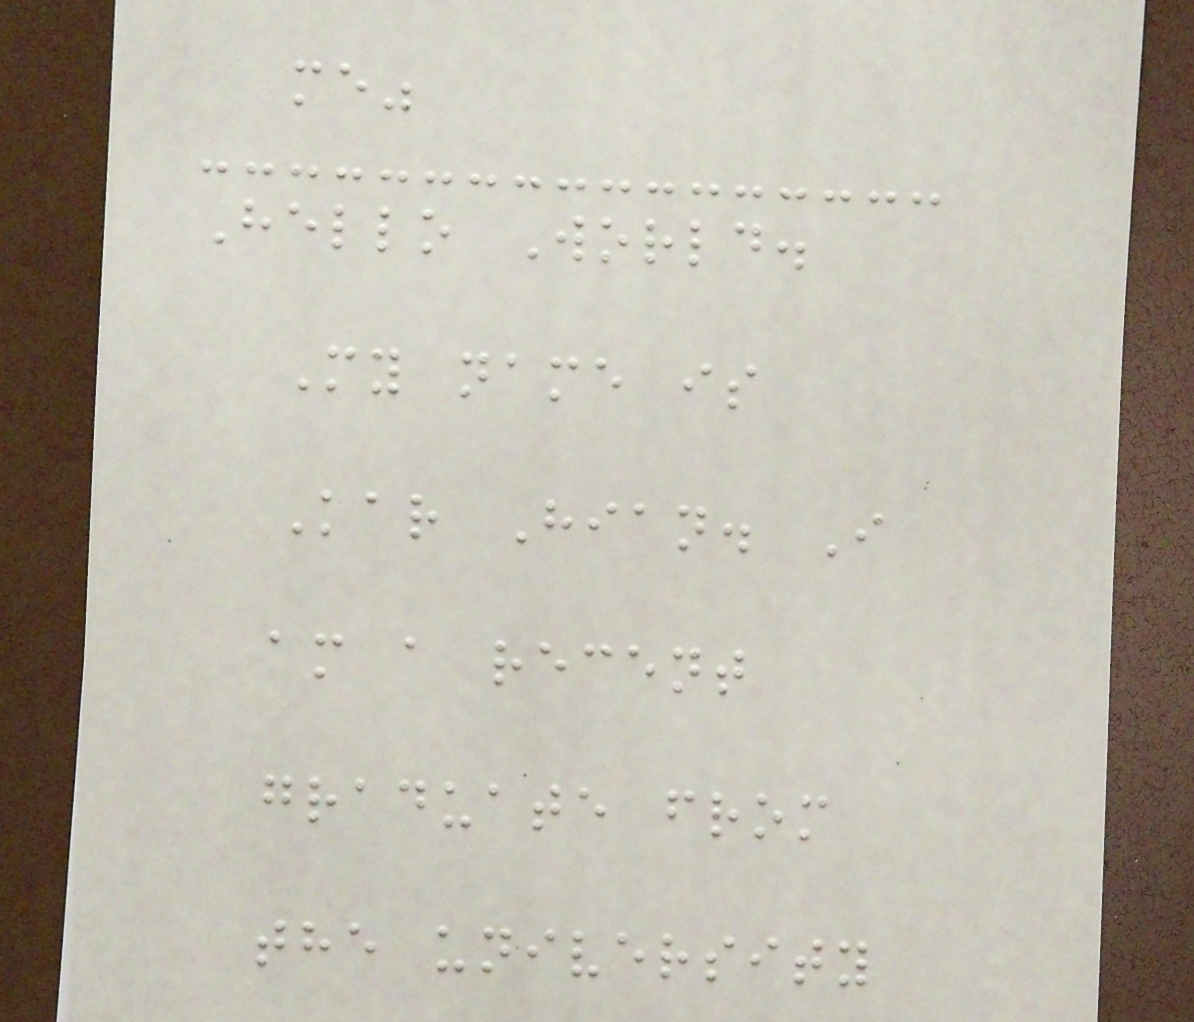me"
Hello World.
My name is
Kar Hian. I
am a recent
graduate from
the university
